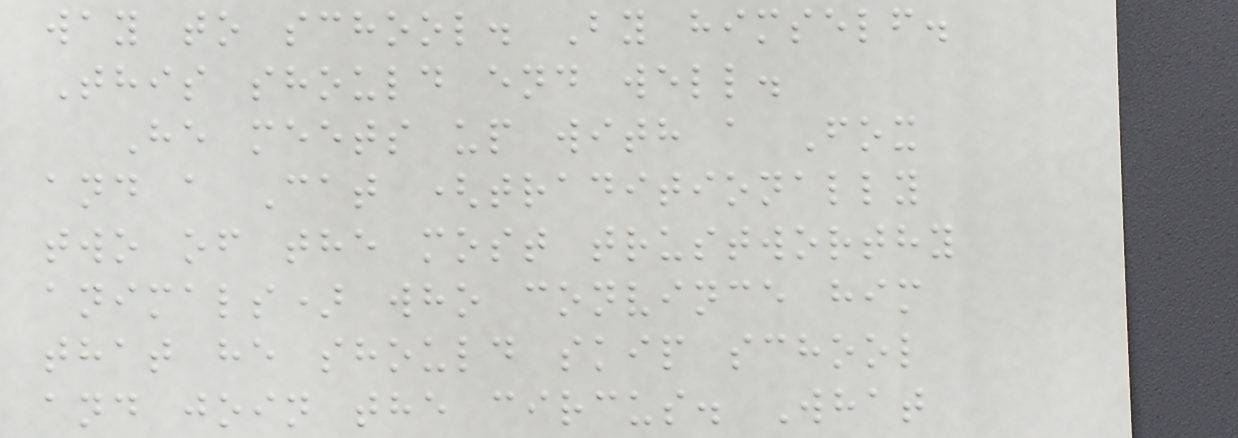way to school. By himself.
This should end well.
He meets up with a Fox
and a Cat (traditionally
two of the most trustworthy
animals) who convince him
that he should skip school
and join the circus. What
